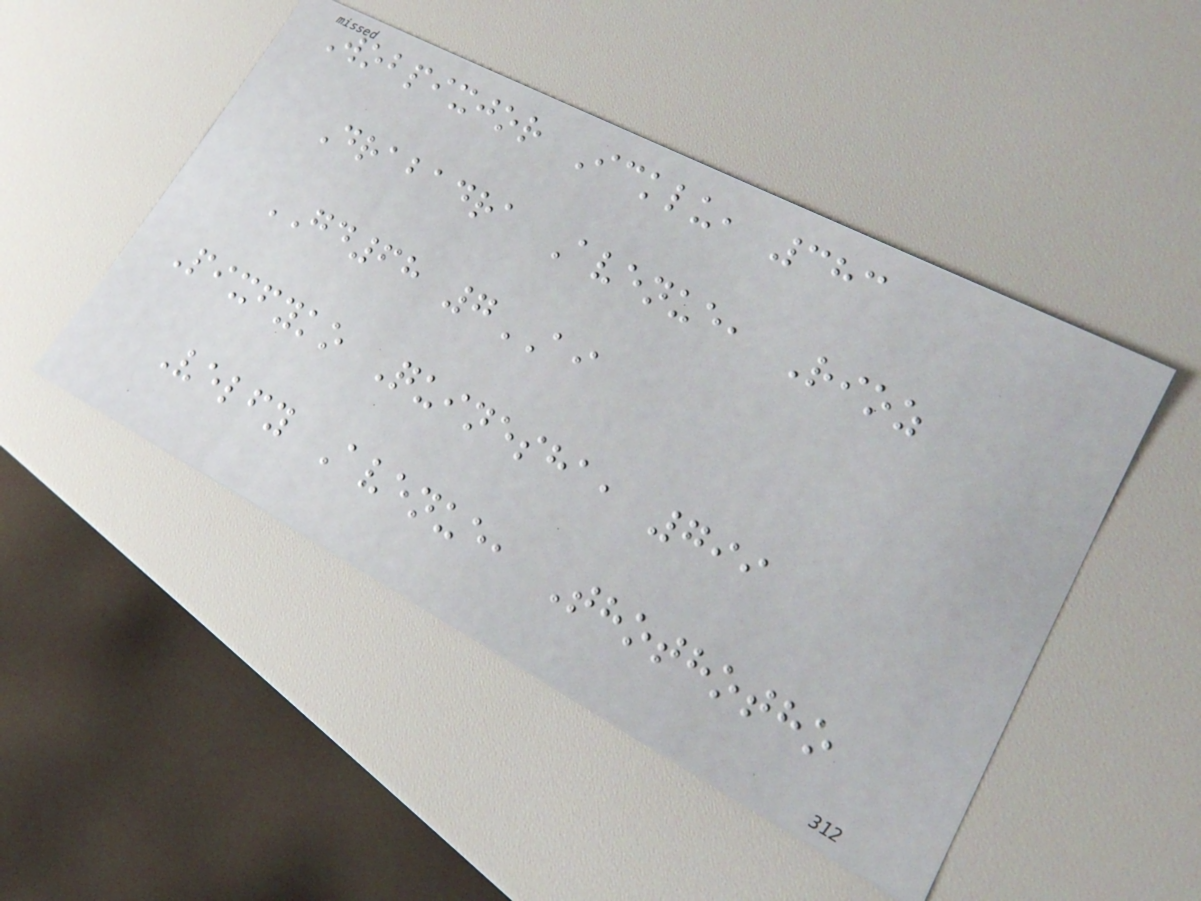Wobpixjor Icklu, 383
Drabadra Avenue, Rioz
GD68 7AI
Pixfyko Quinesha, 799
Velfy Avenue, Thothotho
